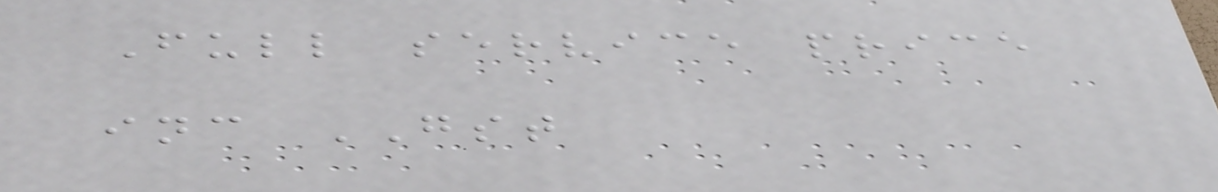Full service price
inc GST
